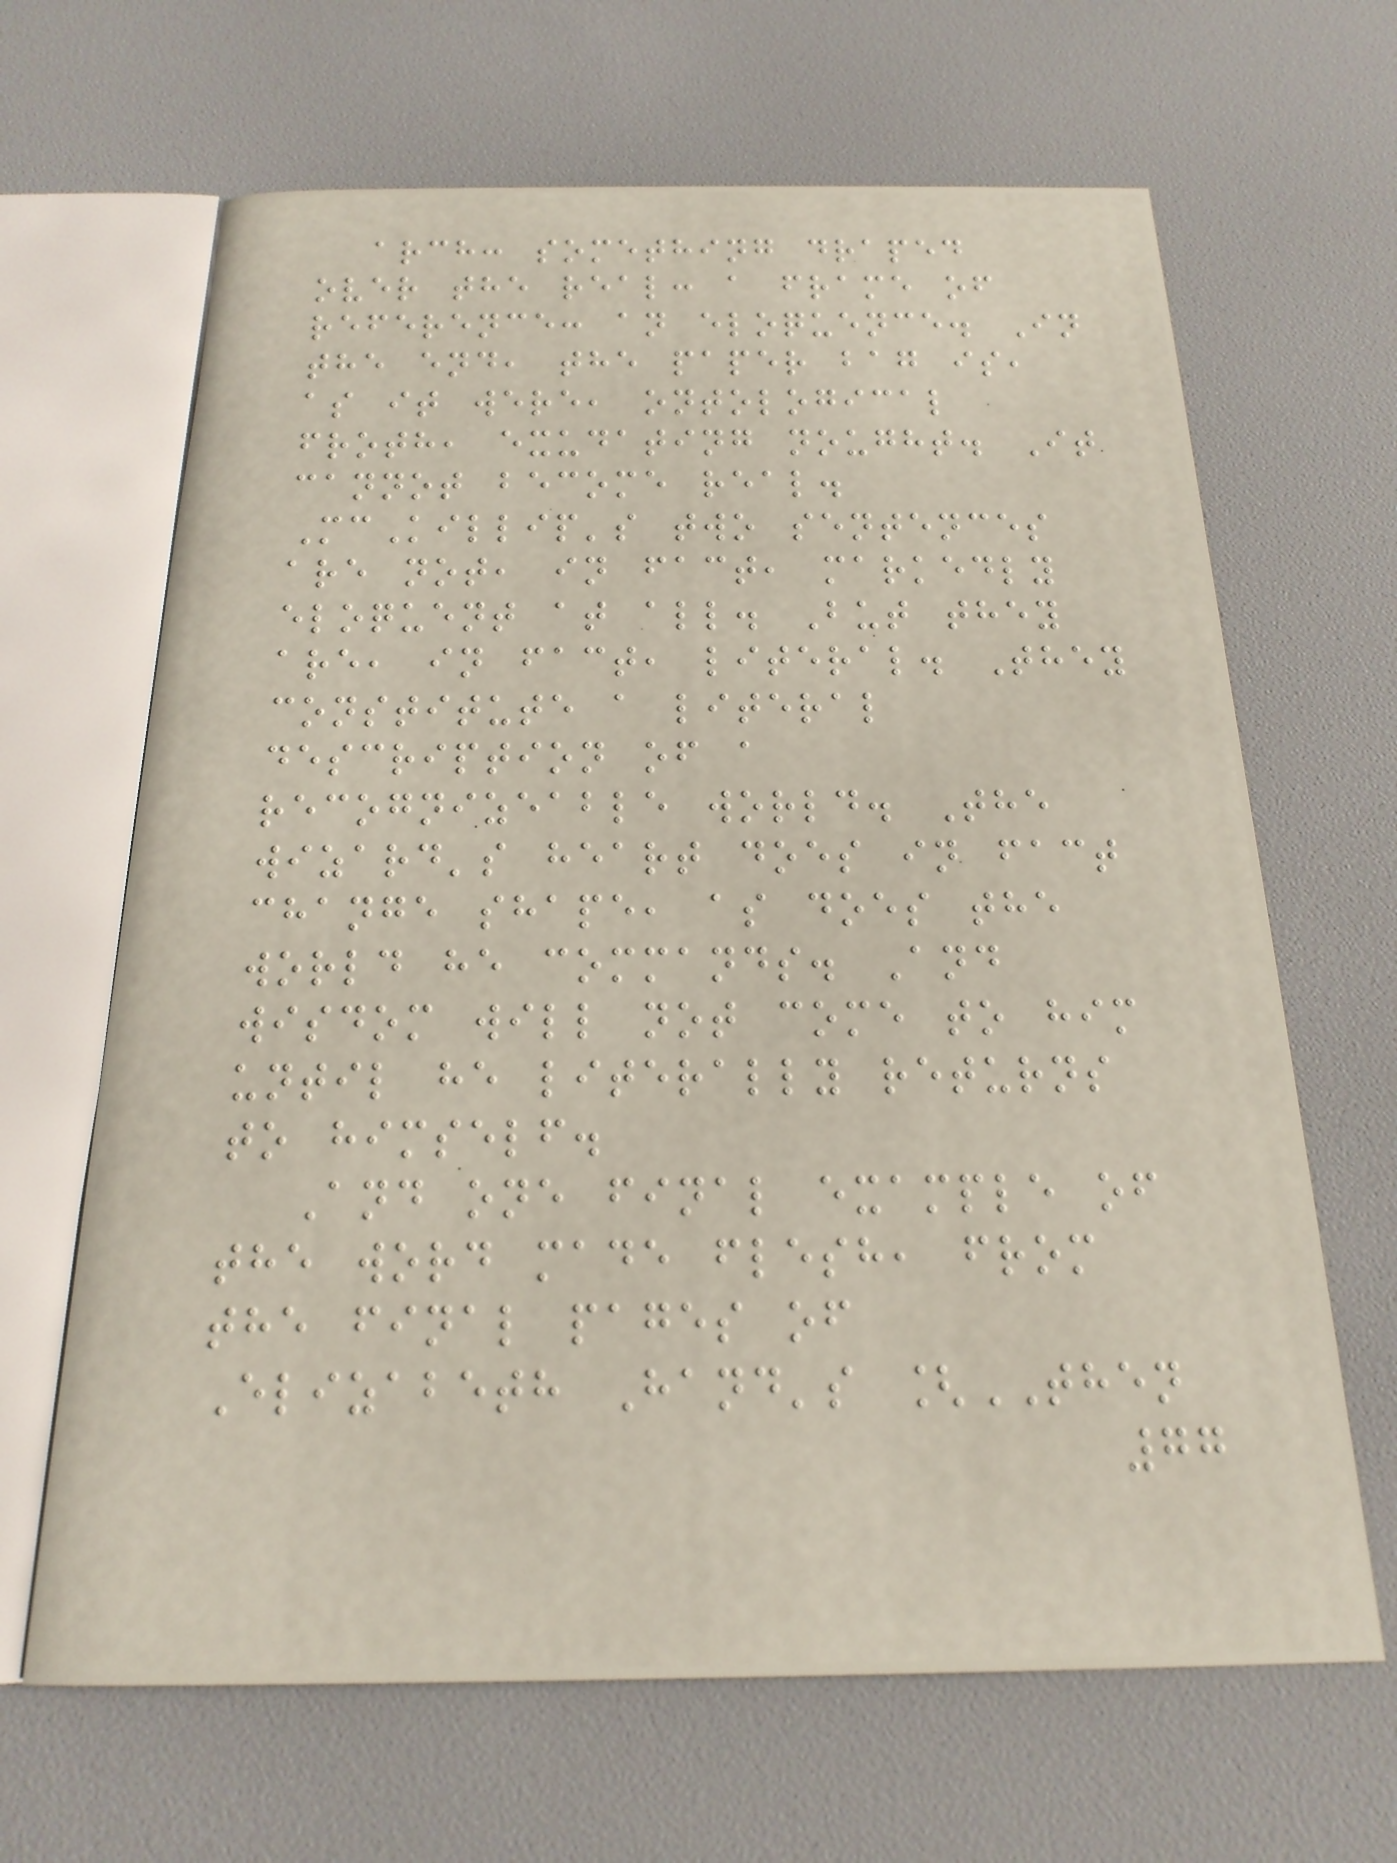arch: something draped
over the real: a frame of
reference: an eloquence. In
the end, the paper bag is,
as it were, ontological
froth, exudating nought. It
cannot become real.
McKillip's two sentences
are not, in fact, markedly
eloquent at all. But they
are, in fact, literal. They
constitute a literal
description of a
recognizeable world. The
wizard's heart does in fact
change shape, as does the
world he commands. And
wisdom will not come to him
until he literally returns
to himself.
And one final example of
the word made flesh, from
the final pages of
Elizabeth Hand's [THEN
77
